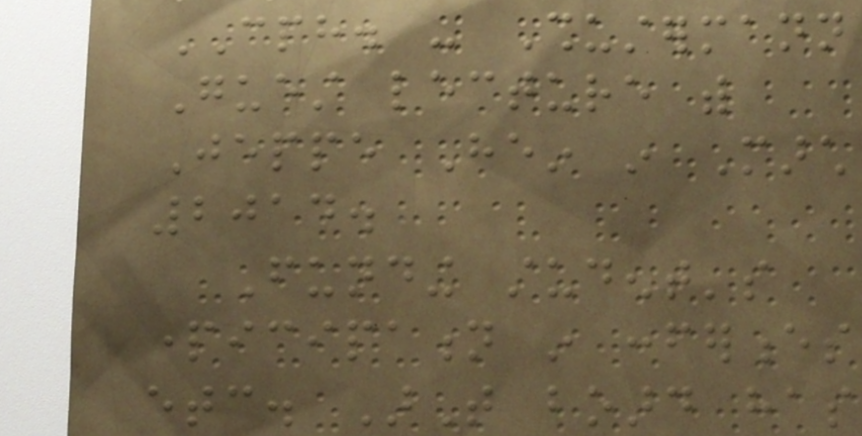CPH. - Shustermann
Guest lecture with
Jeppe Hein in March
2014.
Funding student's
participation in conferences
etc. ArT board has
